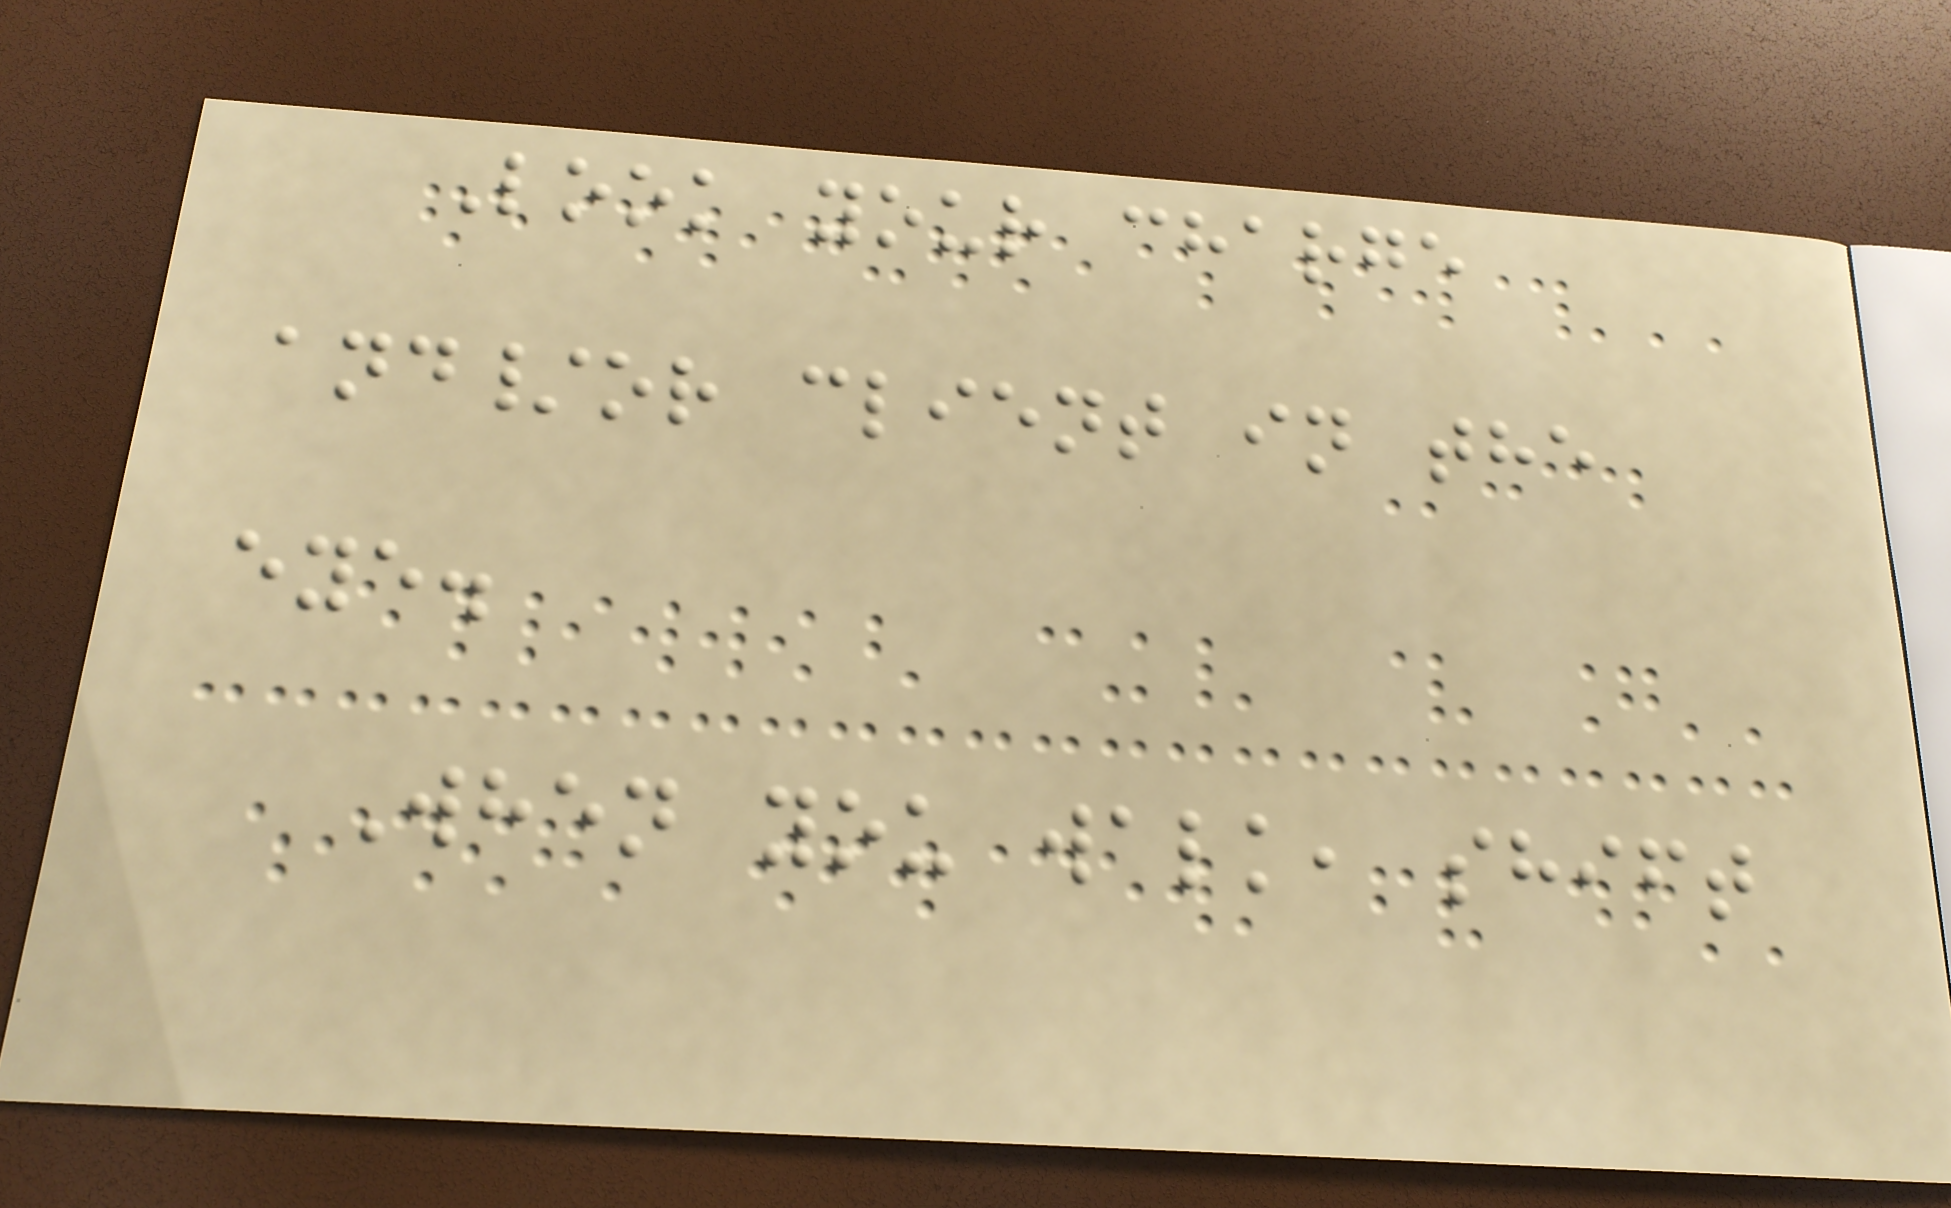Look your charge
and/or client in the
eye.
When you walk, shift
